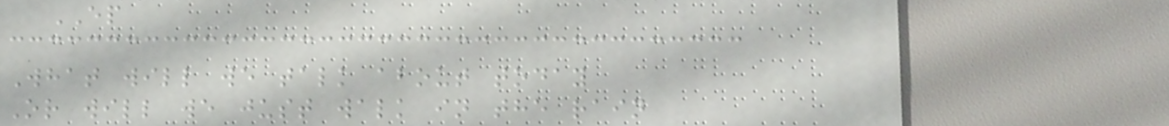EP
What will we talk about today
Or will we just walk in the rain
